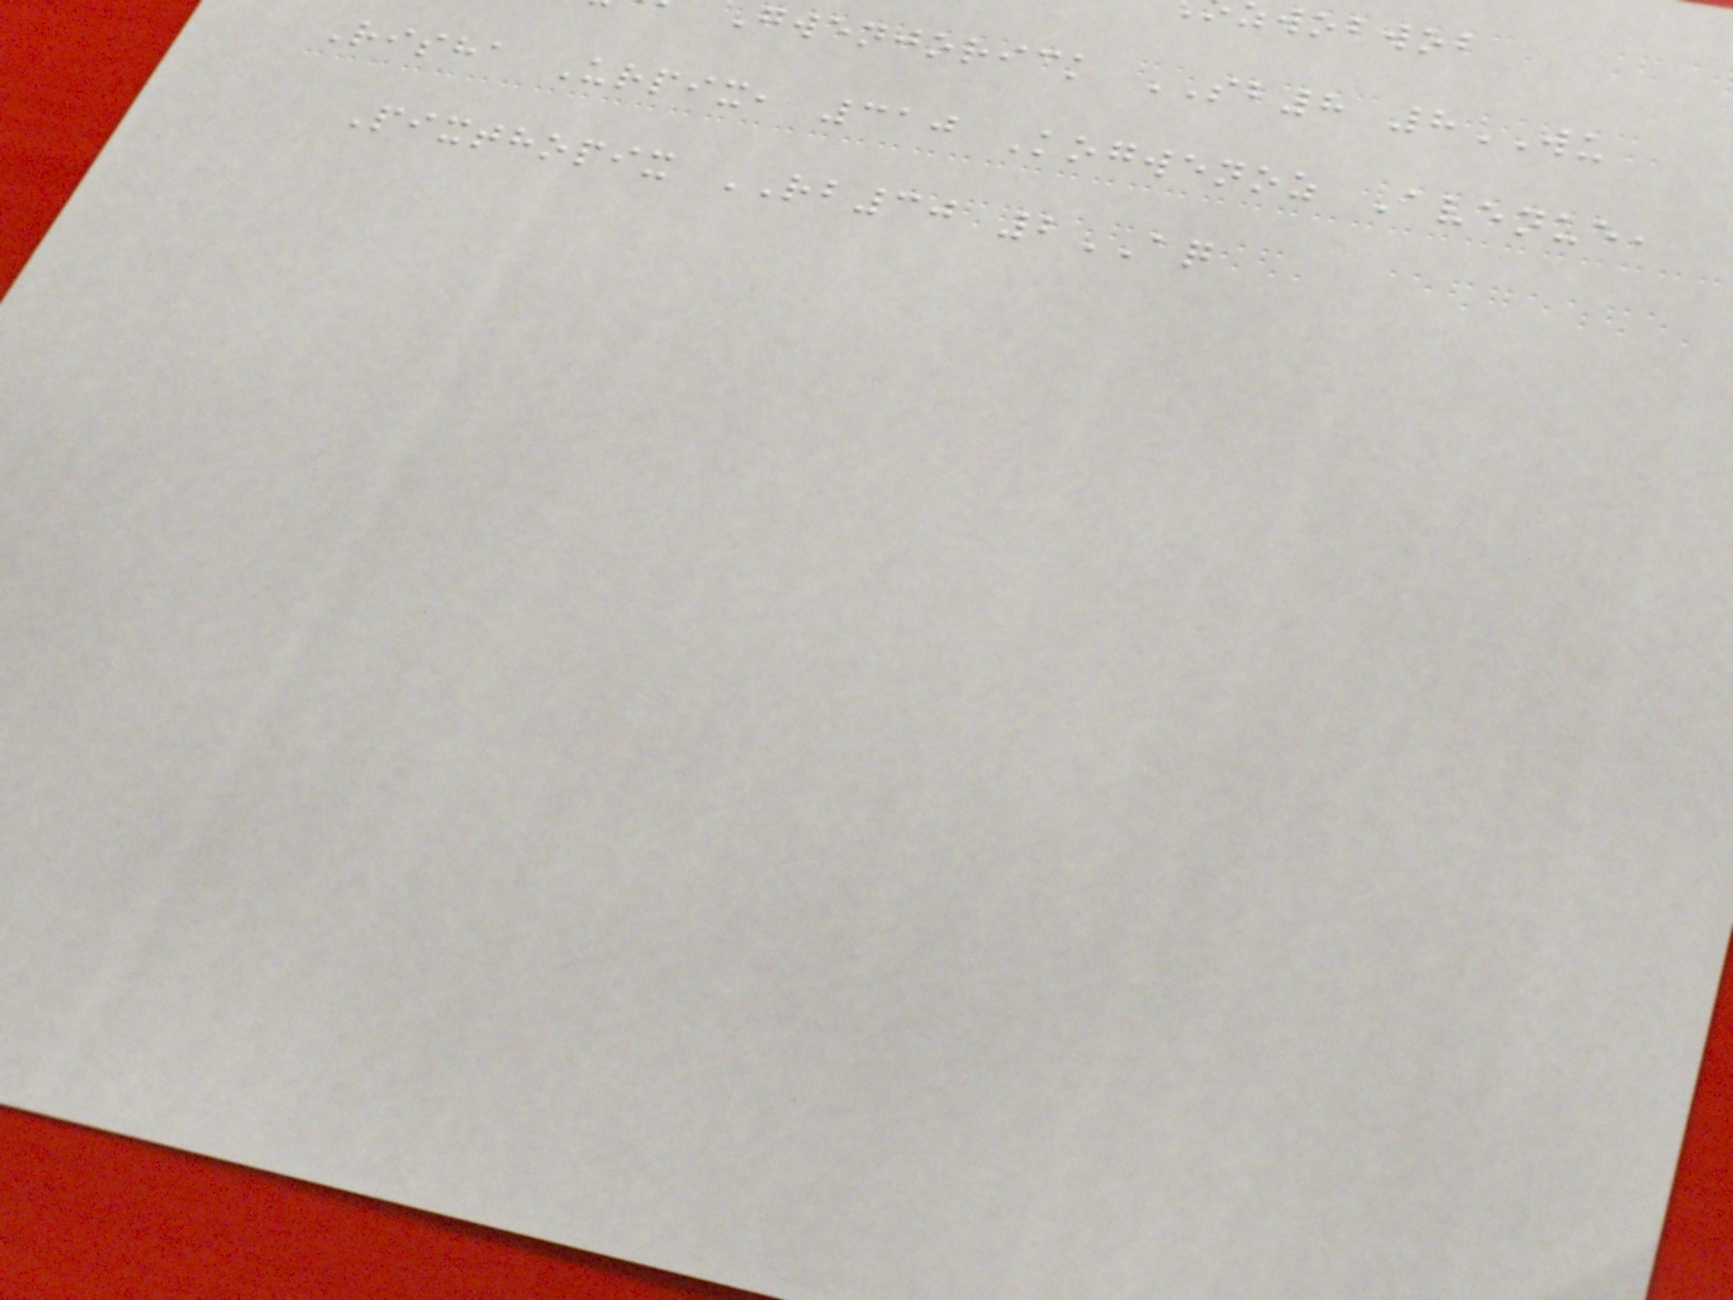gwenjorick SB8 8WU
Risha Urpix, 310 Kogwenoz Avenue,
Pixthopix RB30 2AQ
